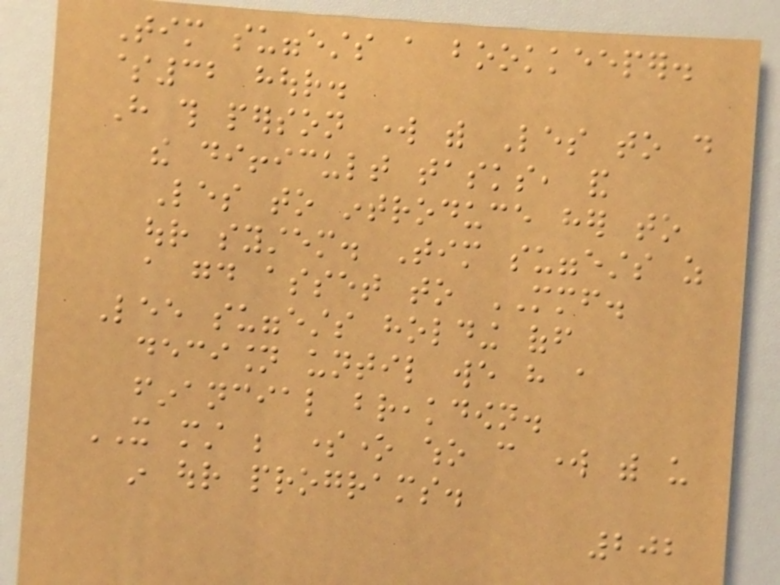Tim suggests a bookkeeper.
$32 hour.
Have this person work with Les to do
the difficult tasks, and
Les to introduce her to
our system. Tim suggests as
a good asset to MMF.
Lee suggests holding off
decision until we have a
financial breakdown.
IT must be someone who can work with us
in our programs.
202
